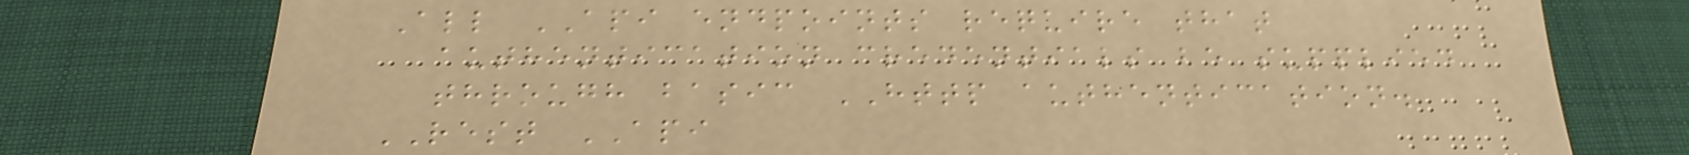All API endpoints require that
authentication credentials be supplied
through basic HTTP authentication.
REST API
